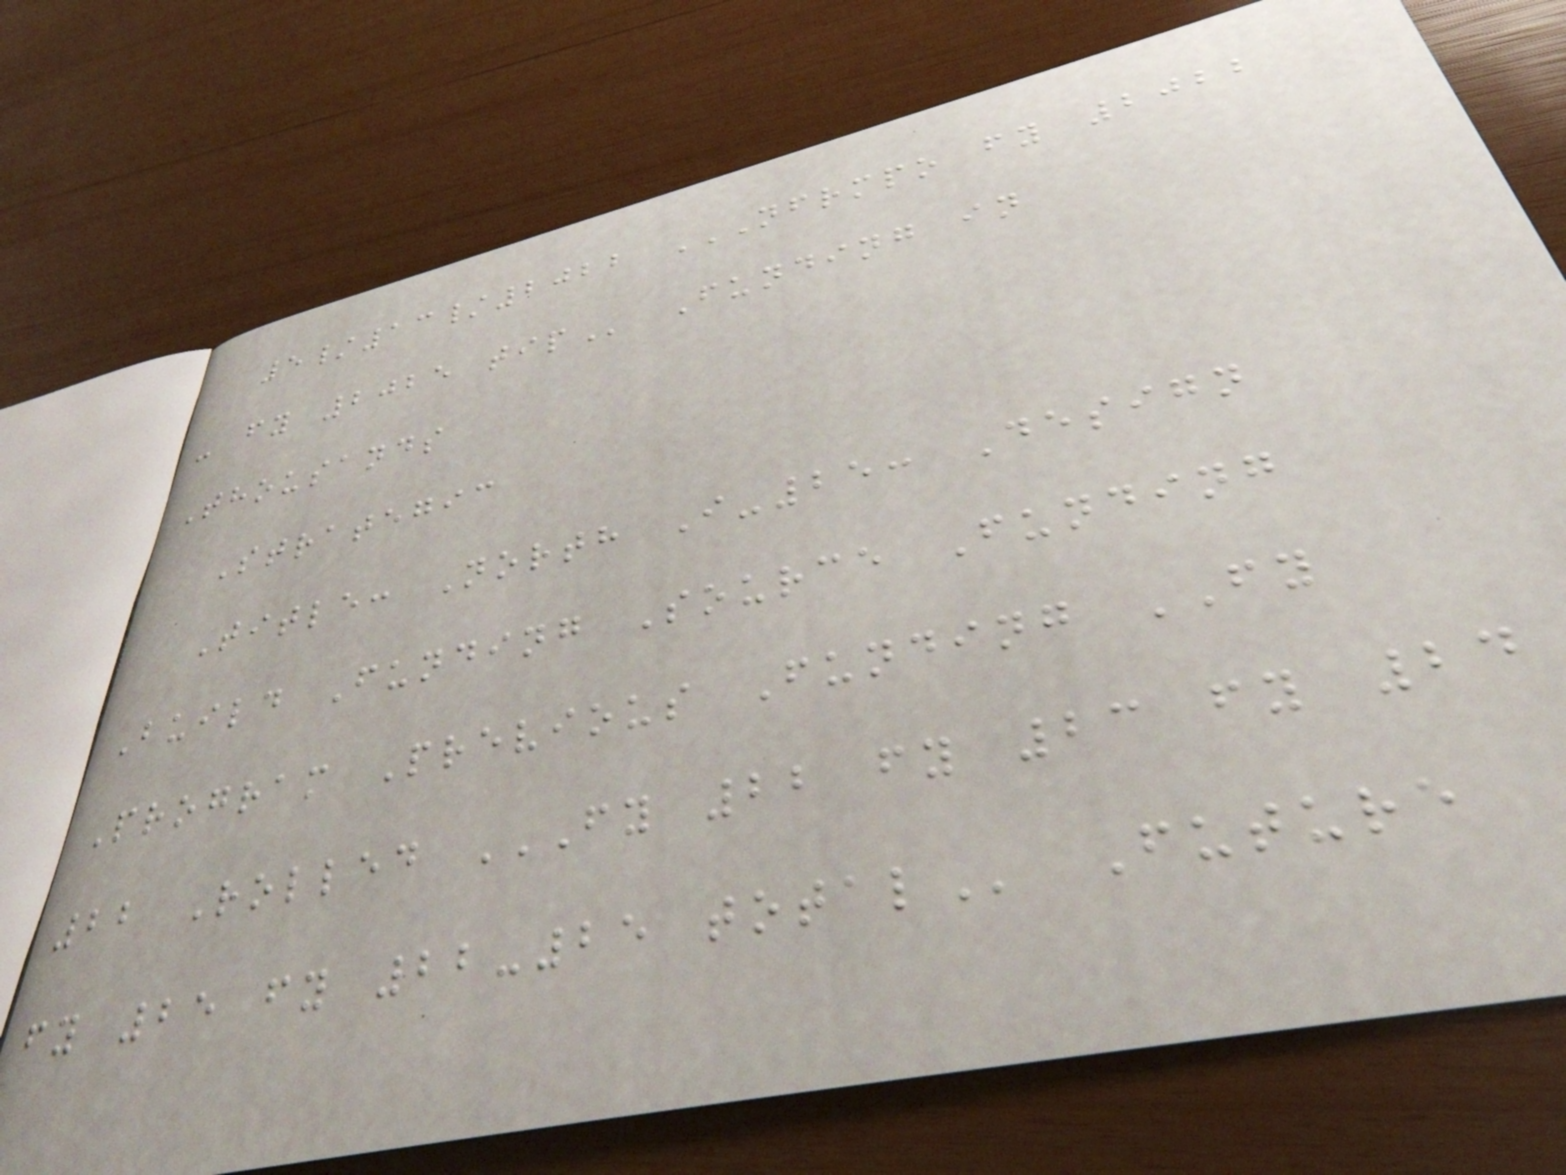5/13/2022 NFRMPO FY 2022
- FY 2025 TIP Funding in
Thousands
Strategic
Title: North I-25: Design
Build Funding Source Funding
Program Previous Funding FY
22 Rolled FY 22 FY 23 FY 24
FY 25 FY 22-25 TOTAL Future
